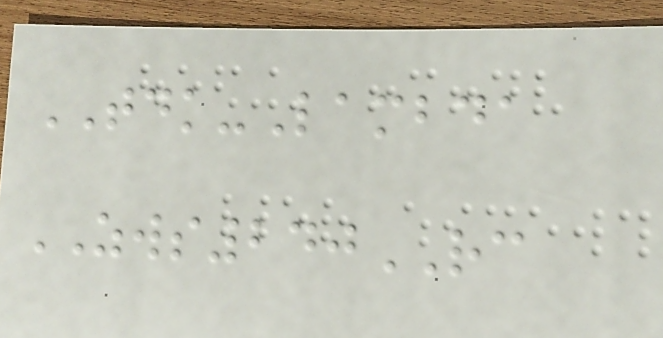TDK-Lambda
ZWS240RC
